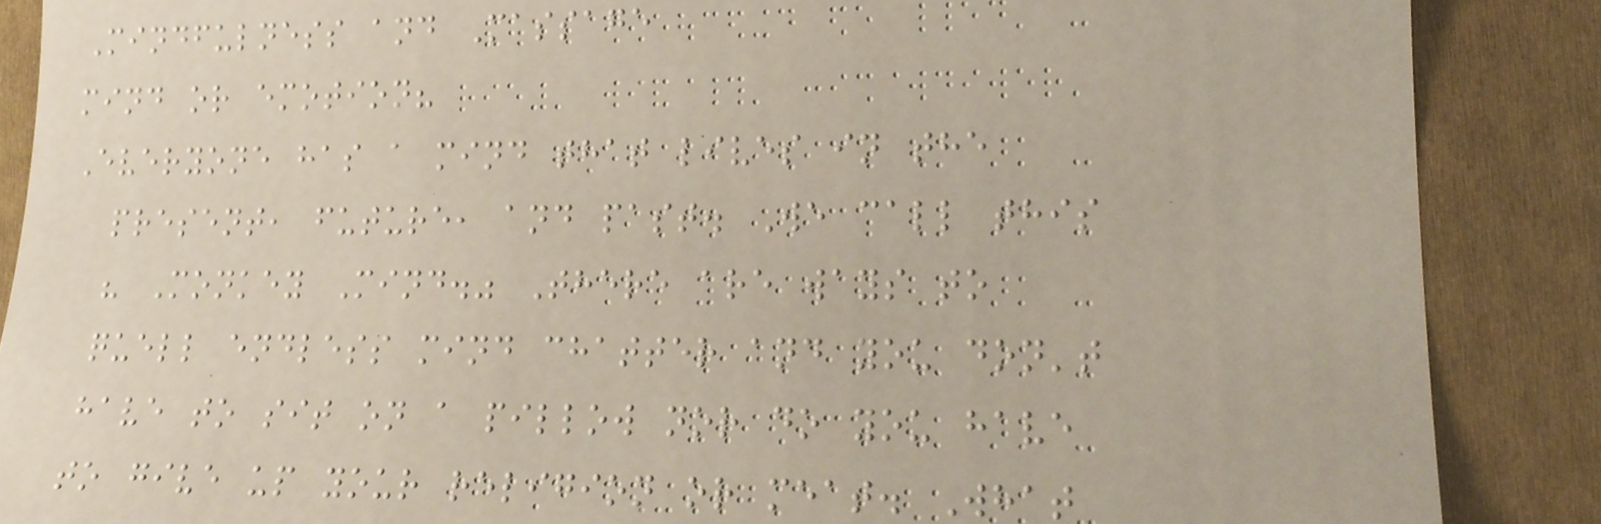Mindfulness and Massage
mind or emotion?
Everyone has a mind that lives in the
present, future, and past. We call this
" Monkey Mind." There are ways to
quell endless mind chatter and you don't
have to sit on a pillow nor do you have
to give up your religion or meat. What
